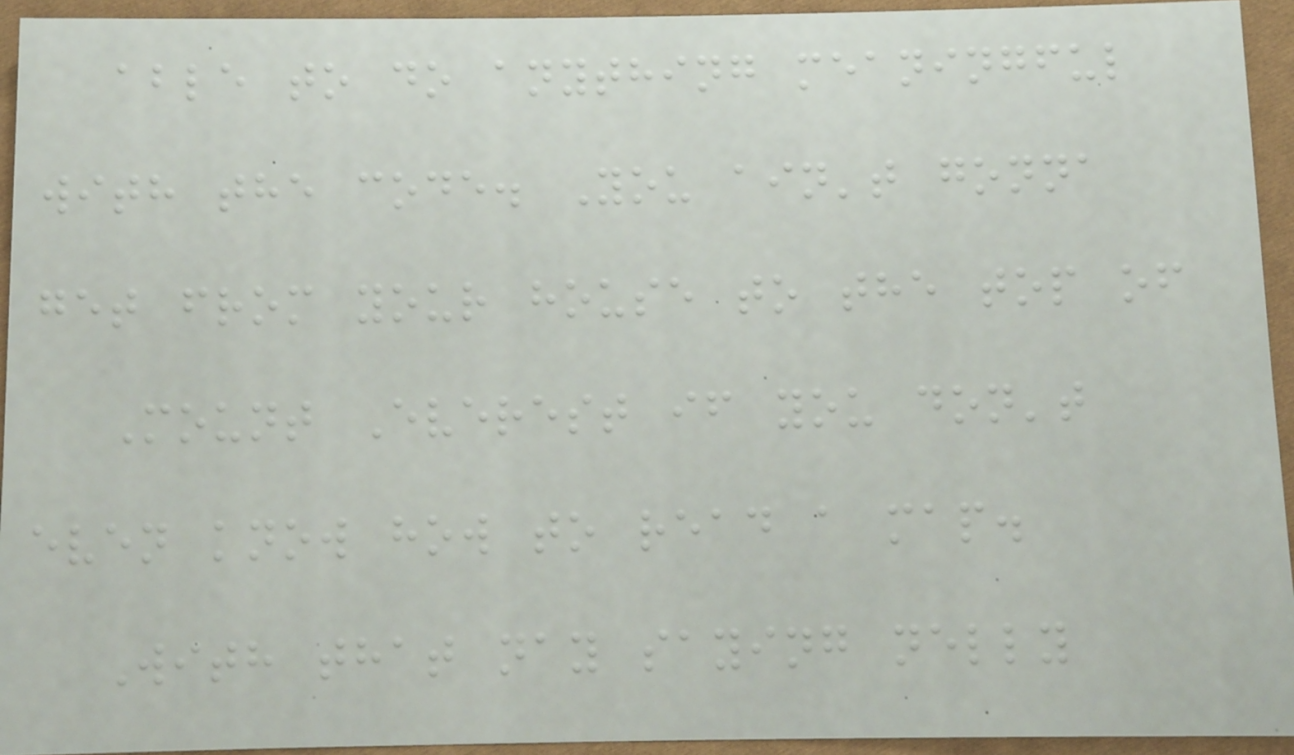able to do anything meaningful
with the code. You ain't gonna
get from your house to the top of
Mount Everest if you don't
even know how to read a map.
With that nay saying nelly
